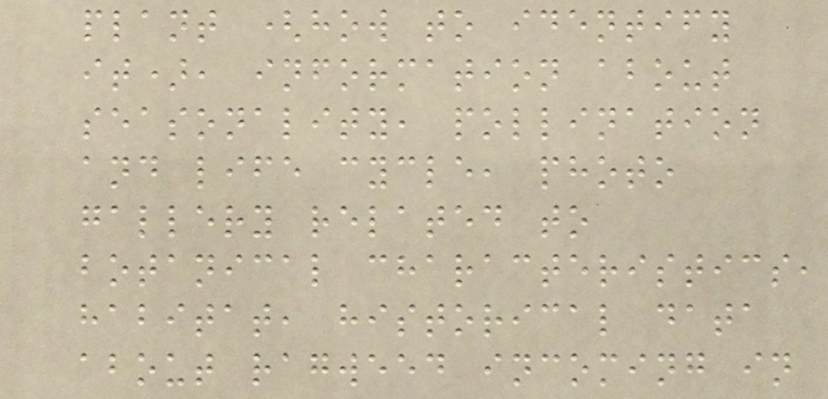plant (how to identify
it), information about
seasonality, pollination
and life cycle, photo
gallery related to
botanical characteristics,
habitat, historical data
about ragweed incoming in
